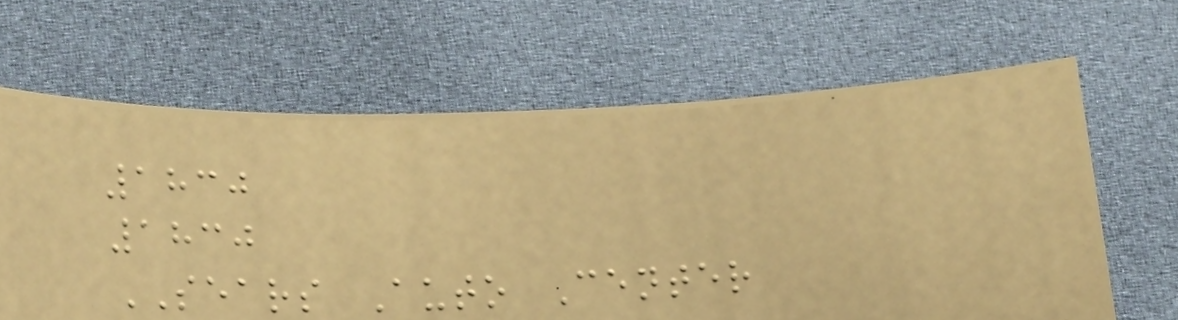1830
1830
SEARS Auto Center
